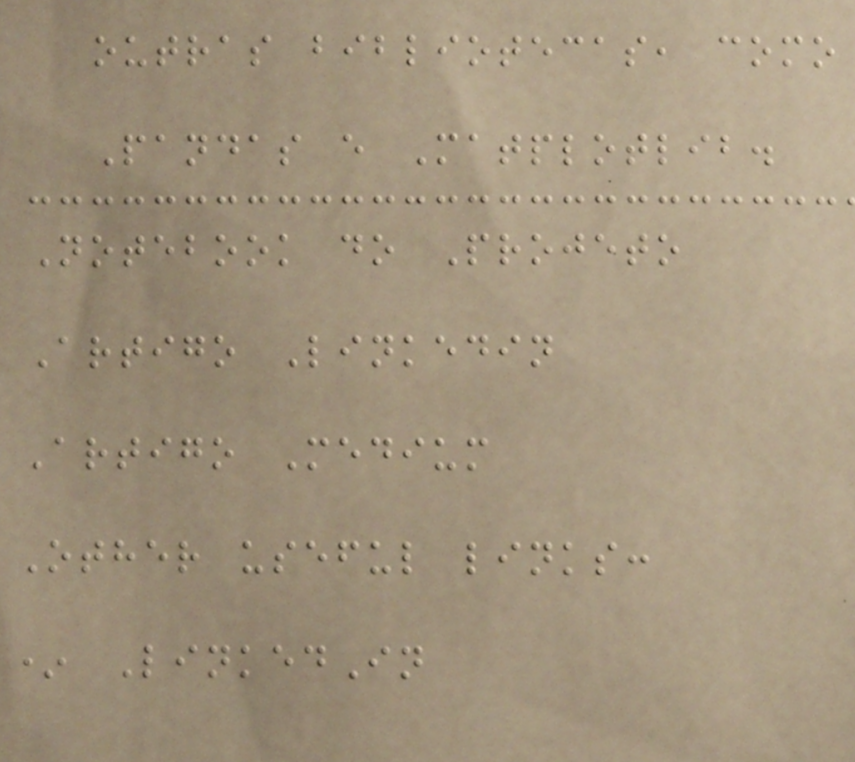outras bibliotecas, como
Pandas e Matplotlib.
Notebook do Projeto
Artigo Linkedin
Artigo Medium
Other useful links:
* LinkedIn
